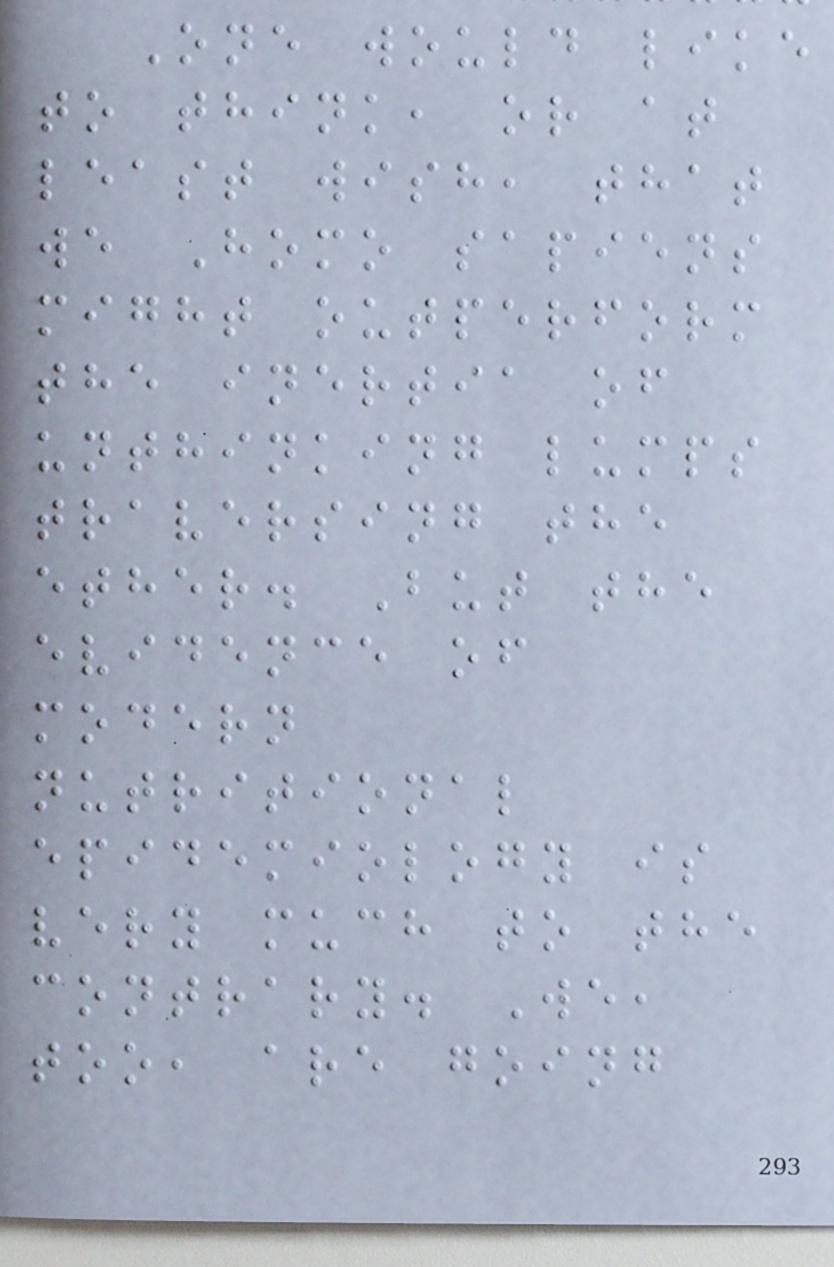One would like
to think, or at
least wish, that
we Homo sapiens
might outperform
the inertia of
unthinking lumps
traversing the
ether. But the
evidence of
modern
nutritional
epidemiology is
very much to the
contrary. We,
too, are going
